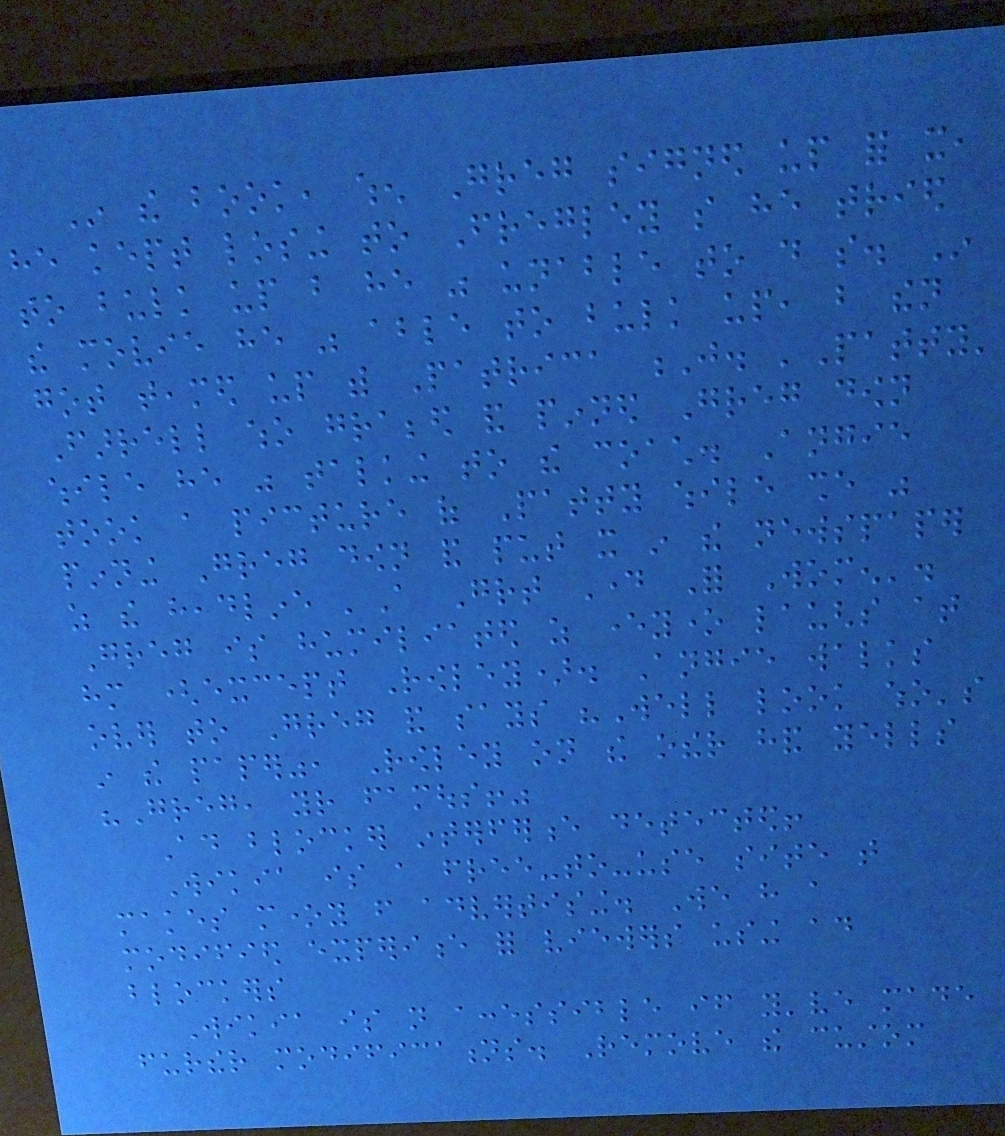In the book, when Greg signed up for it,
he kept losing to Fregley so he tried
to bulk up but he was unable to do so. In
the movie he was able to bulk up, but then
got teamed up with Patrica J. 'Patty'
Farrell who grabbed and pinned Greg down
while he was talking to the coach. Angie
took a picture of Patty while she was
pinning Greg down and put it in the newspaper
as the headline 'A Great Day For Women'.
Greg is humiliated as everyone laughs at
him (except Rowley). Angie walks
over to Greg and says "Well look who's
in the paper", Rowley on the other hand yells
"Greg, your famous!"
Ad blocker interference detected!
Wikia is a free-to-use site that
makes money from advertising. We have a
modified experience for viewers using ad
blockers
Wikia is not accessible if you've made
further modifications. Remove the custom
